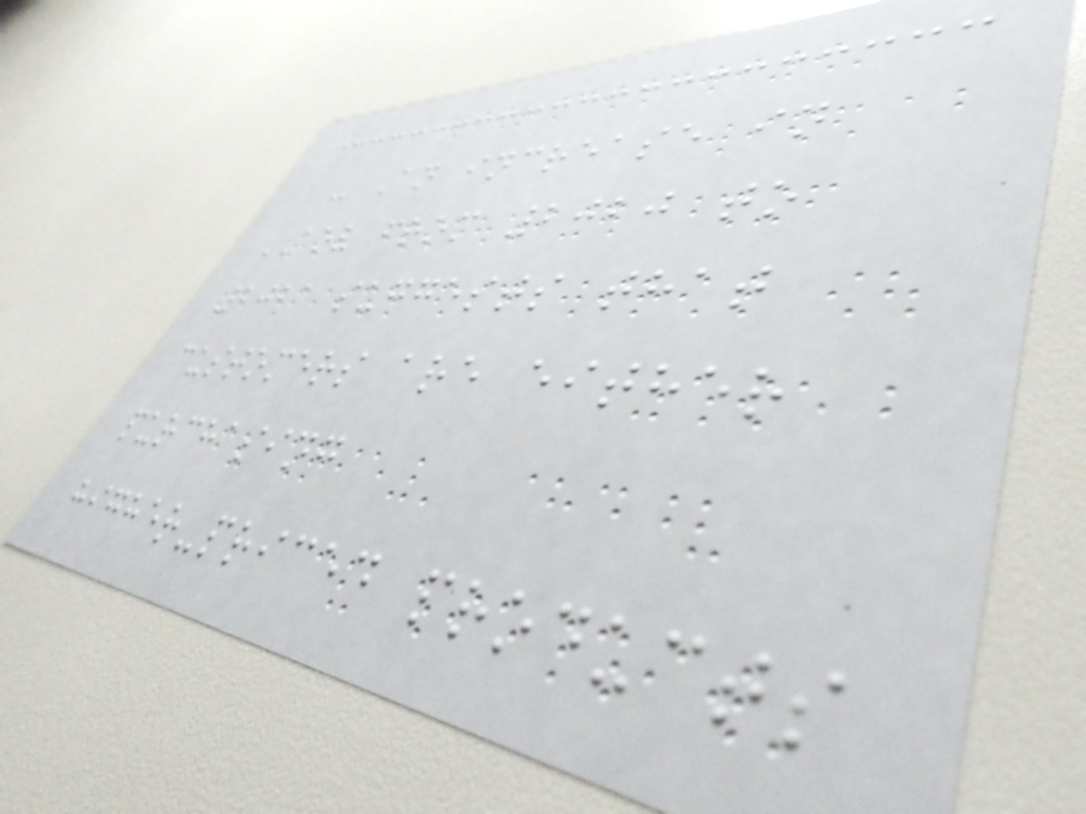- An increase in
AOV from 2020 to
2021 suggests that
customers are either
purchasing
higher-priced products
